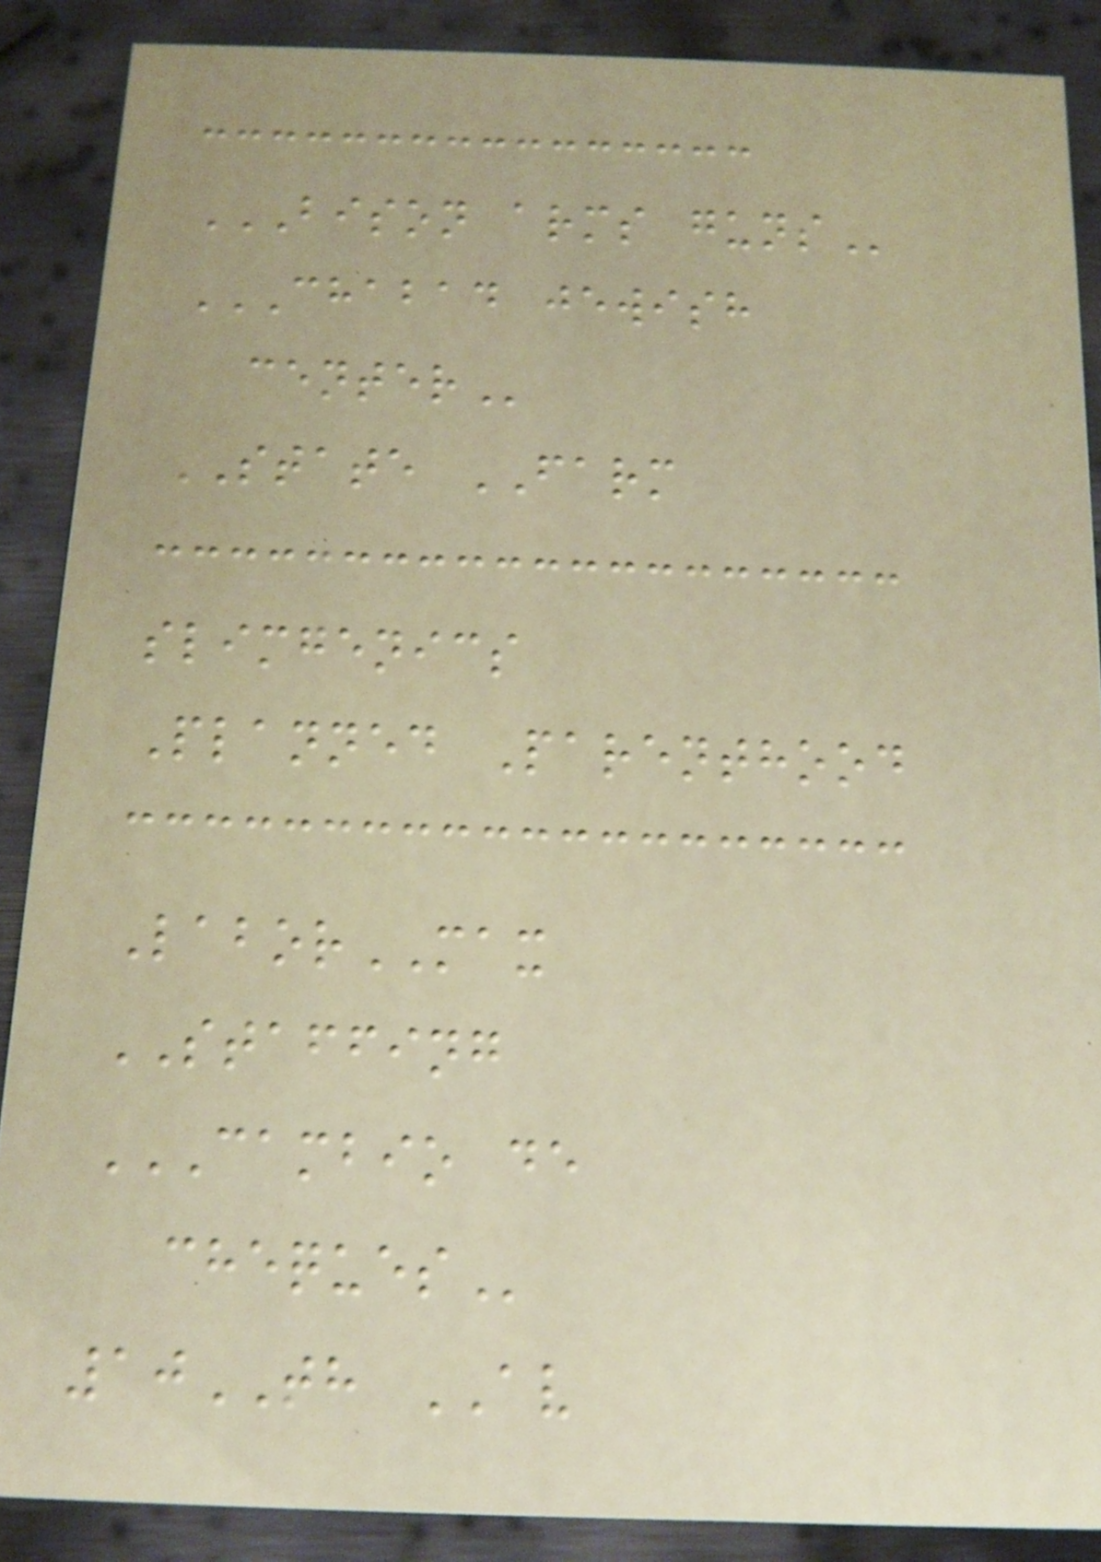BISON ARMS GUNS
CHABAD JEWISH
CENTER
STATE FARM
slimgenics
Planned Parenthood
LaborMAX
STAFFING
CAMBIO DE
CHEQUES
10TH AV
